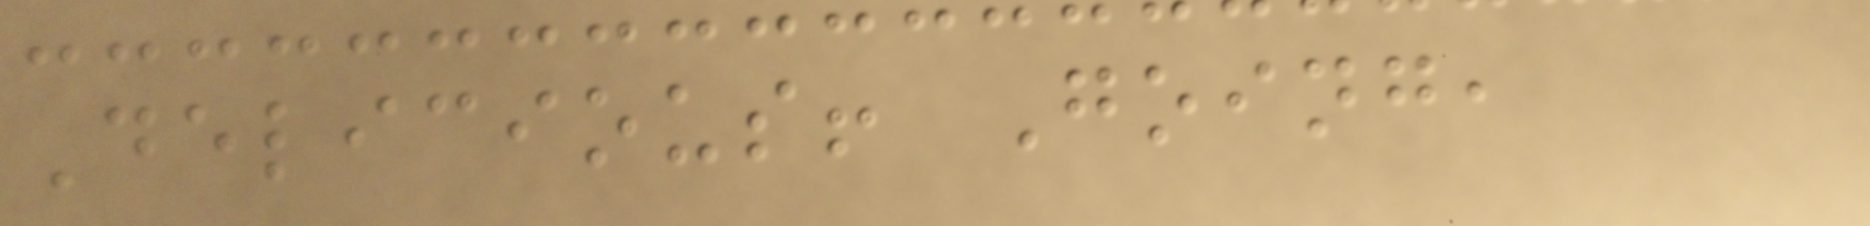Delicious! Going,
